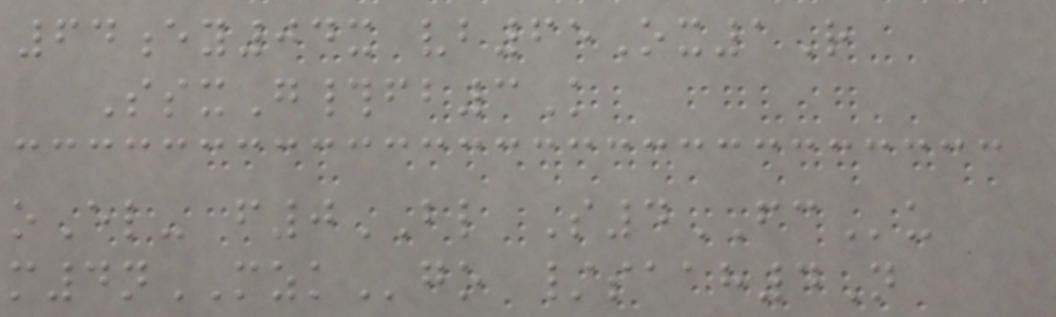64ey04x vb65Ox1R
SsxG#fb3K
oEl- f0BL S4FCu
m4nMZKgo /saah4N
